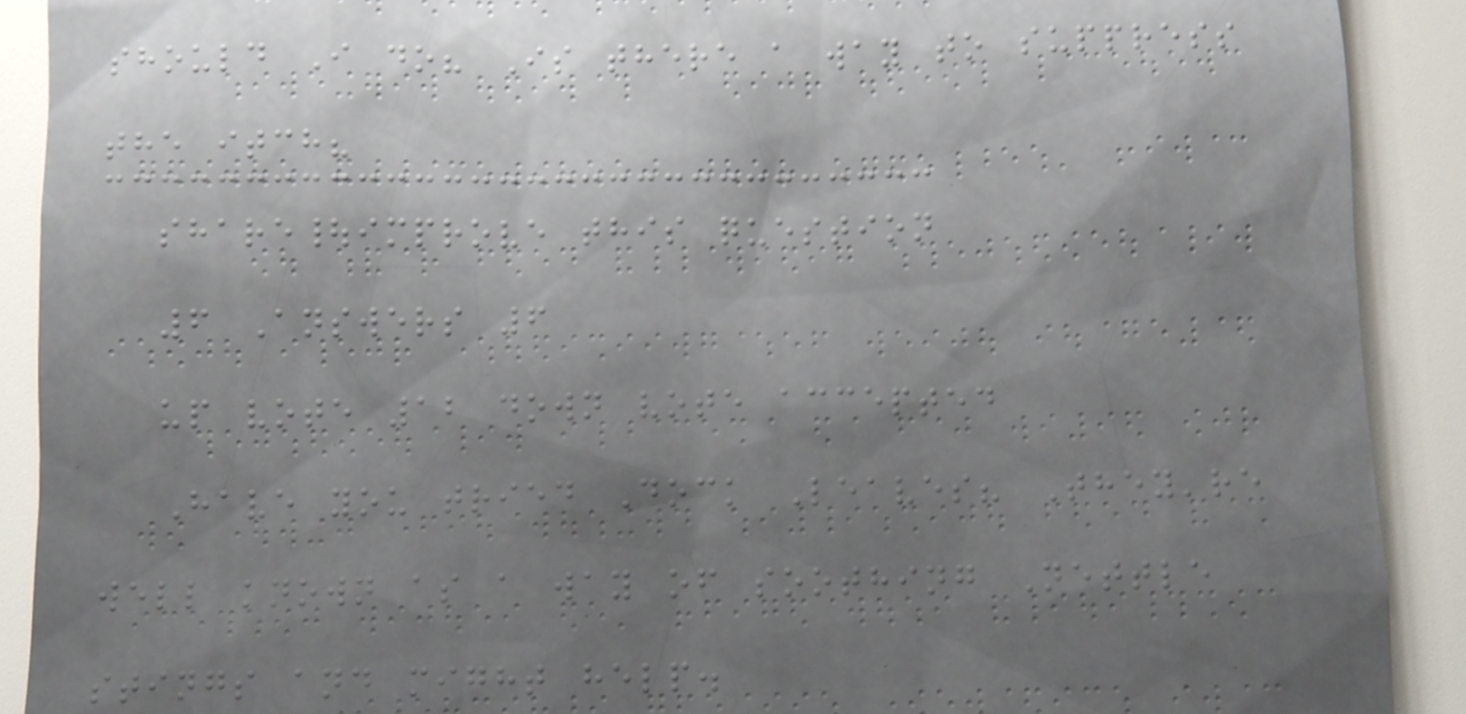should I do? Is there a way to suppress
the itch?
share|improve this question
6 Answers 6
up vote 12 down vote accepted
Have you tried Dock Leaves? They're
well known as a way of soothing Nettle
stings and might help.
